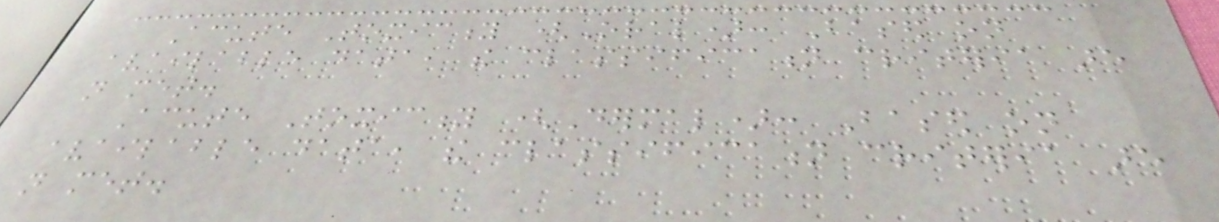Acute Toxicity (Oral): Based on
available data, the classification criteria are
not met.
Acute Toxicity (Dermal): Based on
available data, the classification criteria are
not met.
